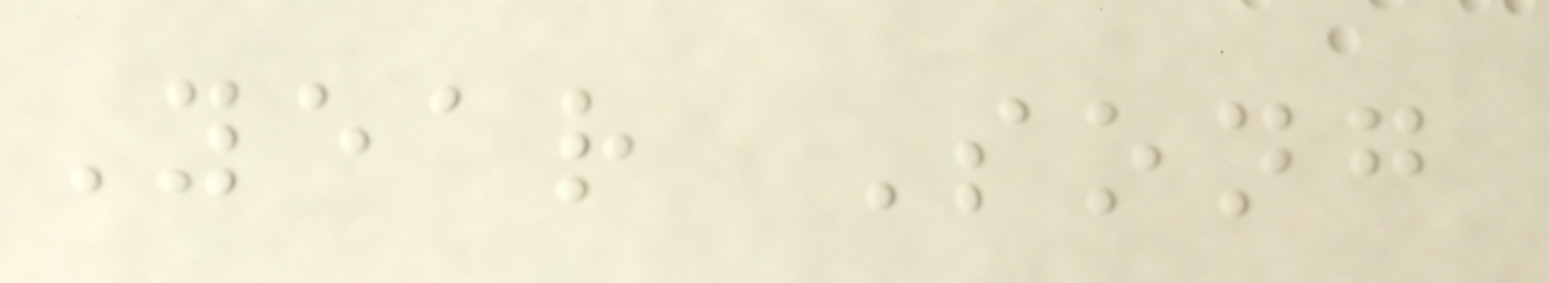Year Song
